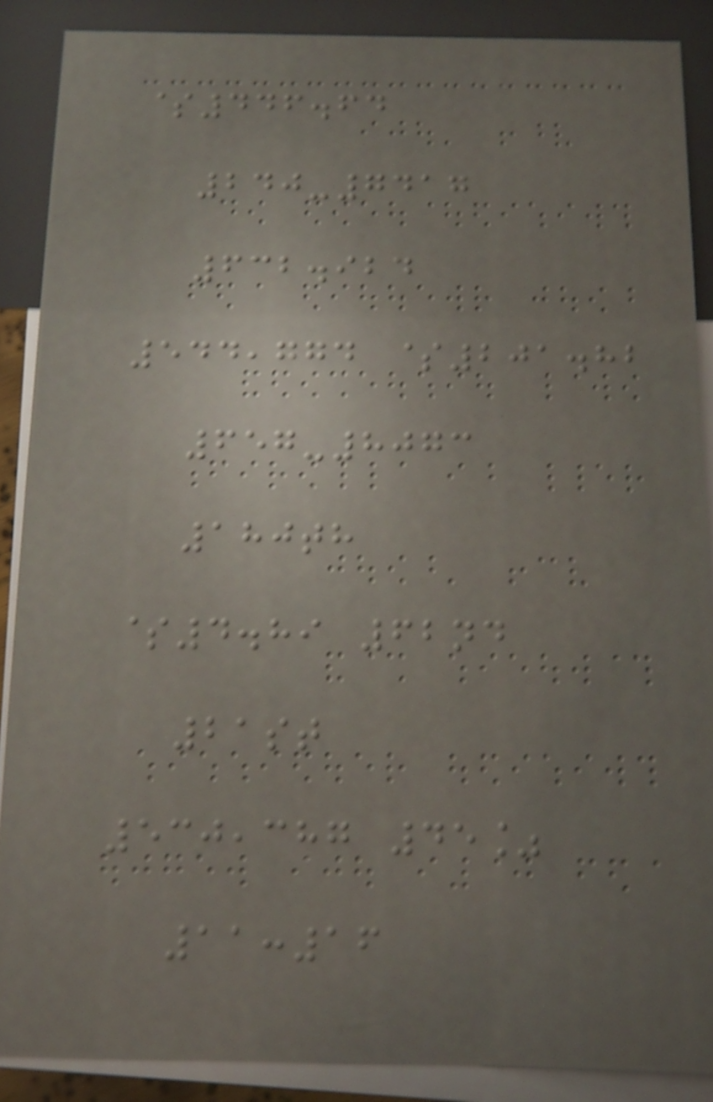$446.64
240-7417
632.924
544,774 $201.82
657-8073
180th
$4.89 62nd
21st
530,387 45%
11:16
